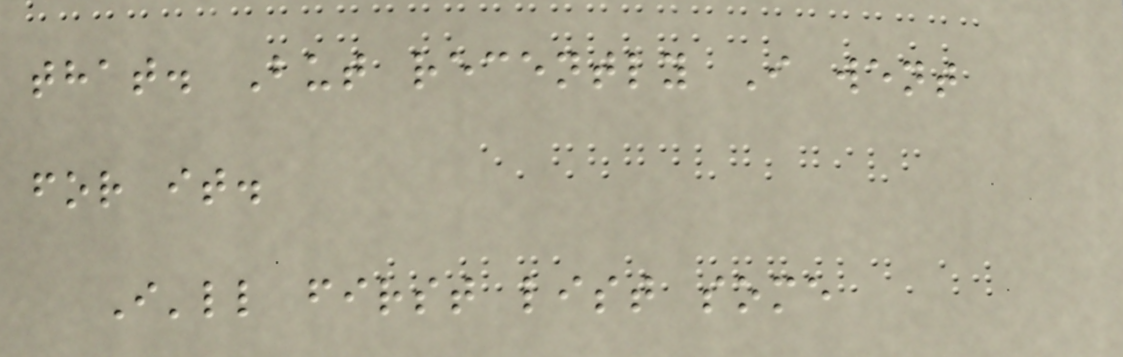that. But recently I went
for it.
I'll first list some
